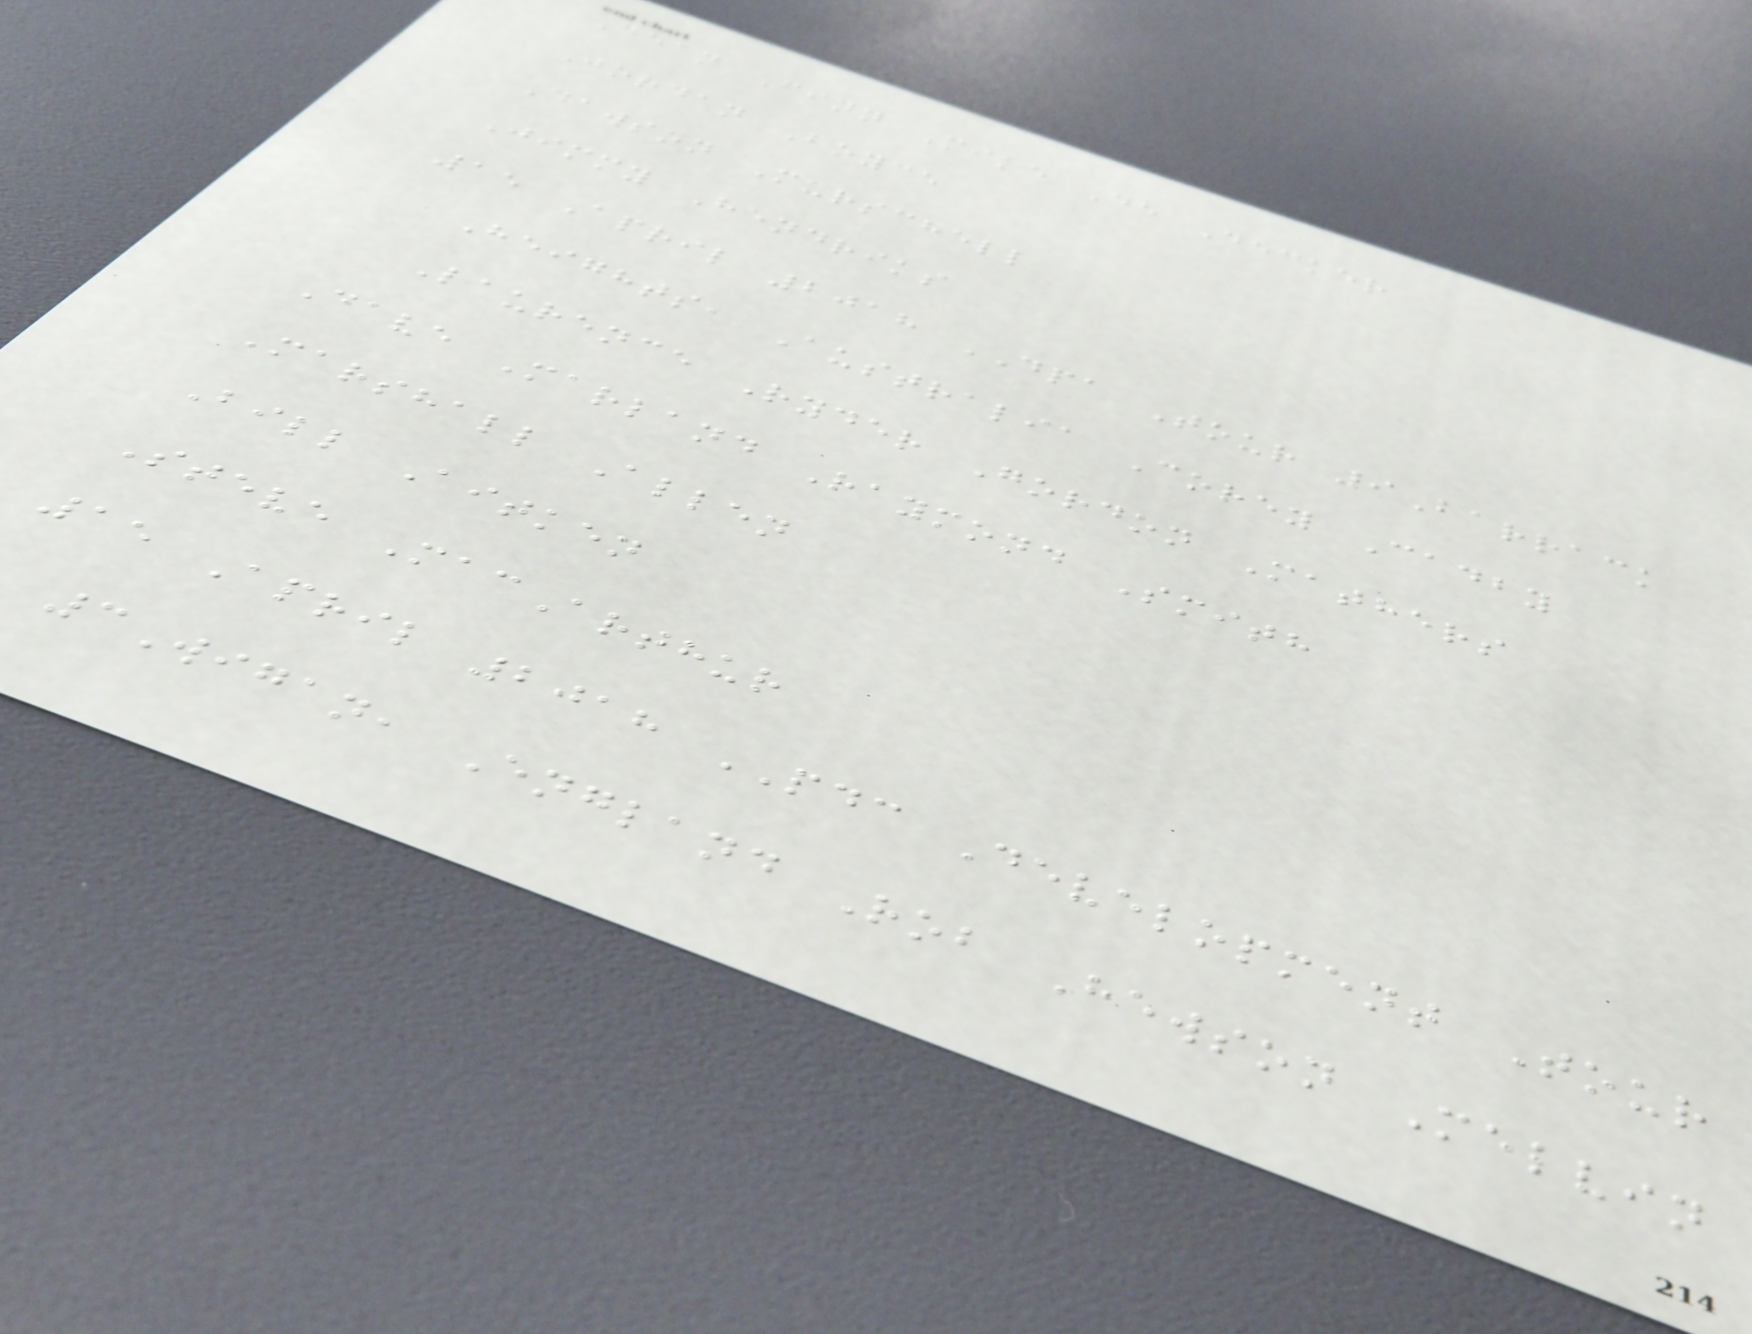Dean Finn Mike De Decker
Jordan Boyce
Dawson Murschell
Jimmy Hendriks
15 April 2018 DPA Tour 9Barrack
Heights, Australia Corey Cadby
Laurence Ryder Gordon Mathers
Dave Marland Raymond Smith
Marshall Allen
Bill Aitken
Steve MacArthur
15 April 2018 PDC Development Tour
3Wigan, England Rob Hewson Melvin
